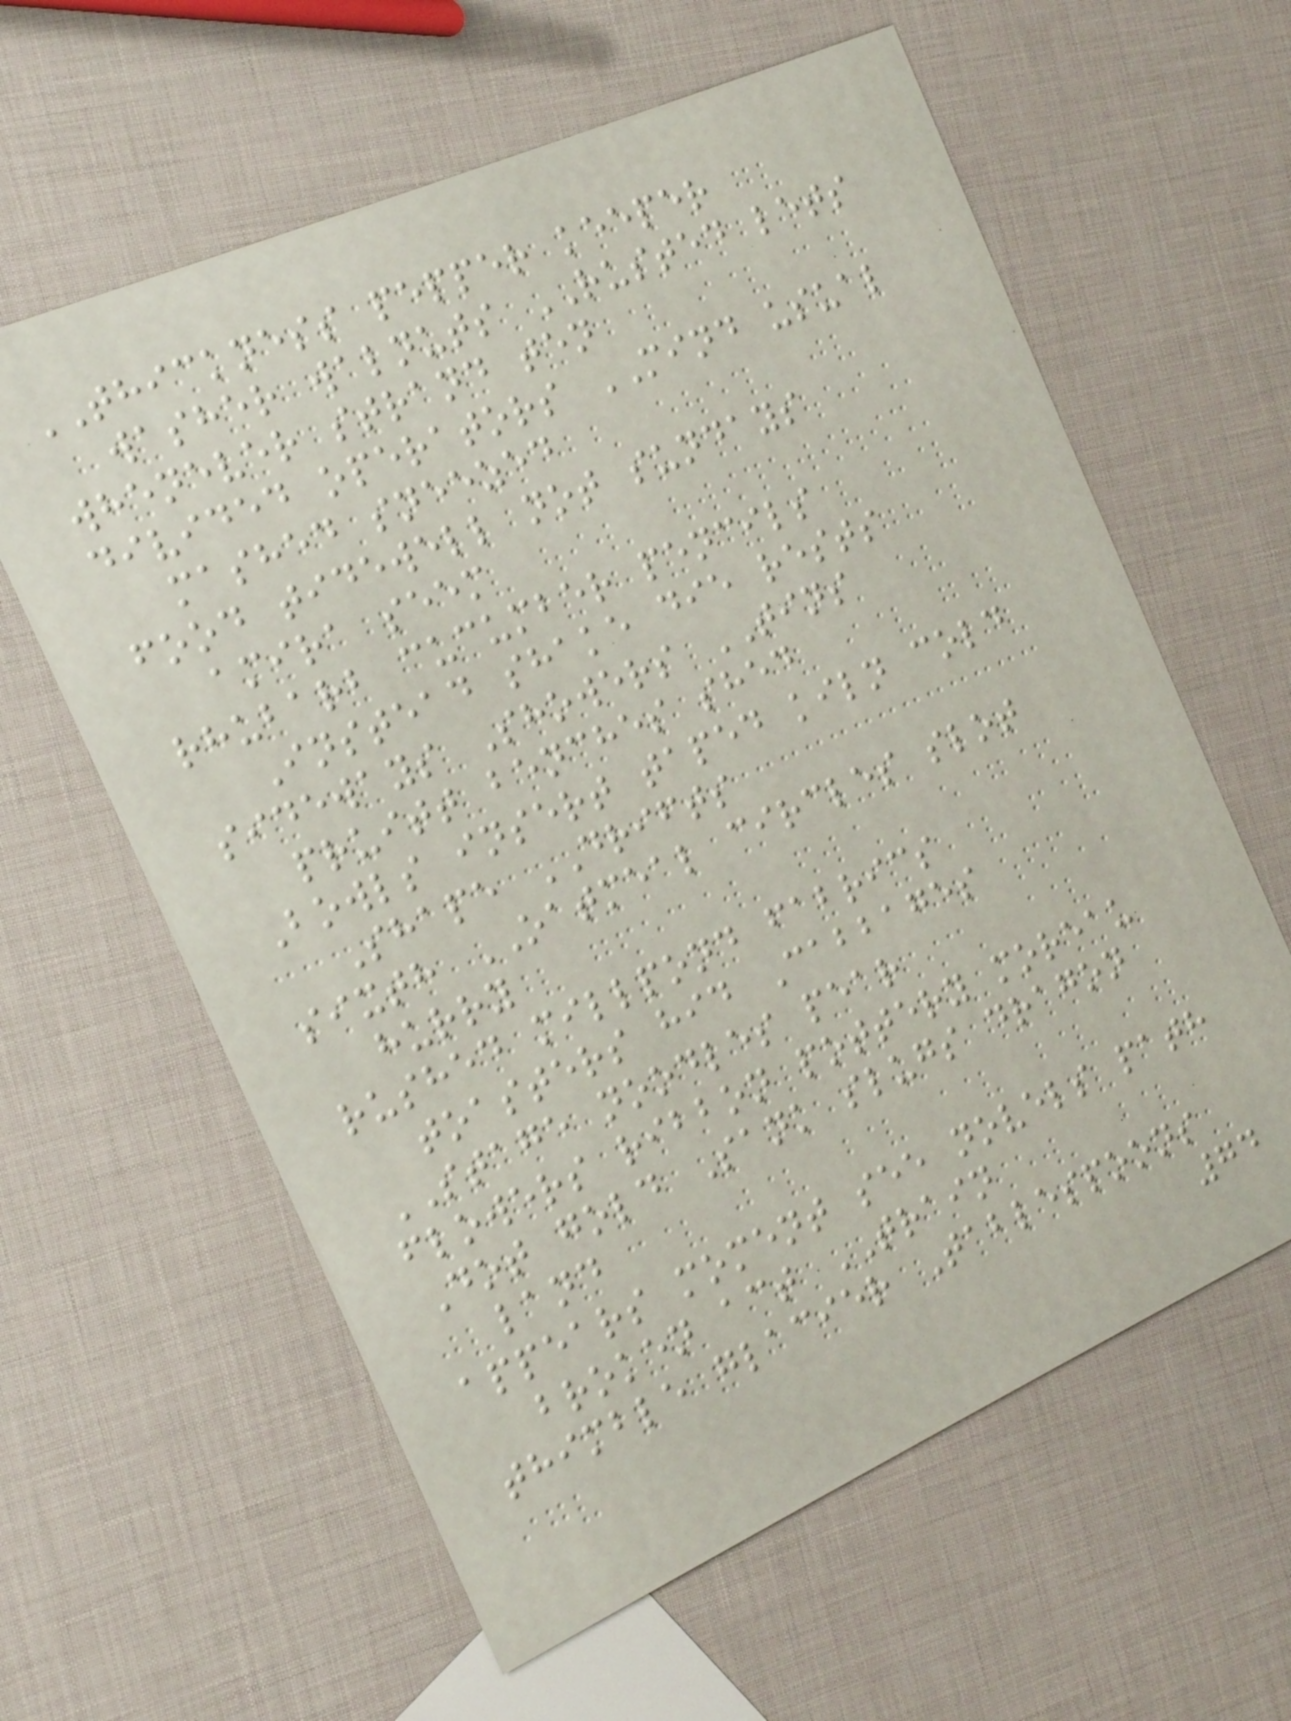THICKNESS pepper keeper
washer walnuts RUSTED lets
whenever strand ten
divided operators MIND usual
mashed sneezed
food tidewell not sundays
amira seem
rhubarb cucumber pencils
Instead shake die rests
sideways Showers TINS
pruitt benches shed
Bowls insert taped kiln cold
Shape DRIFTS
sixth OATMEAL circles slot
hurry
rushed millpond fabrics
toasters hid Cabbages
STAGE noodles pear
flowers ribbon pottery moreau
Dot gold Sank slugs dragon
land
appears moment see novels path
broken act TRAIN
thimble glacier Tablespoons
74
